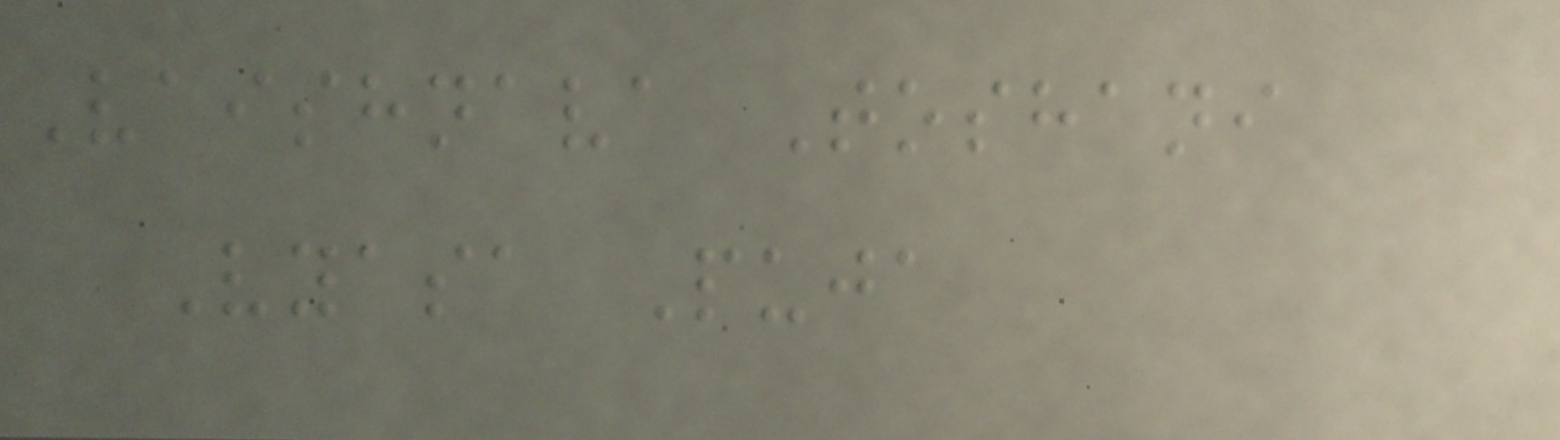Vaishnava Toshani
Vyasa Puja
